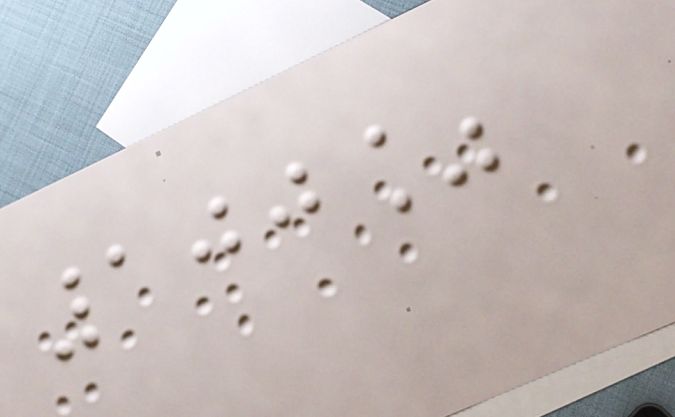100%
